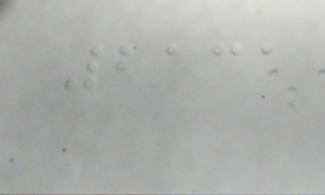2131
